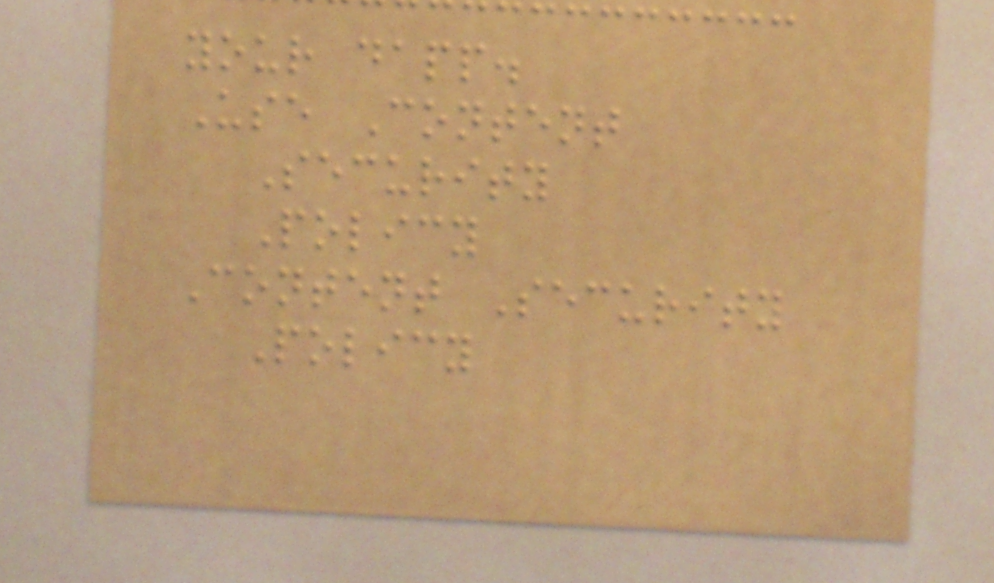your dapp.
Use Content
Security
Policy
Content Security
Policy
